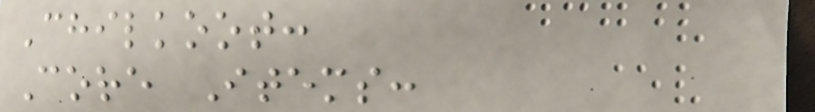Chilkoot:
Core Items:
